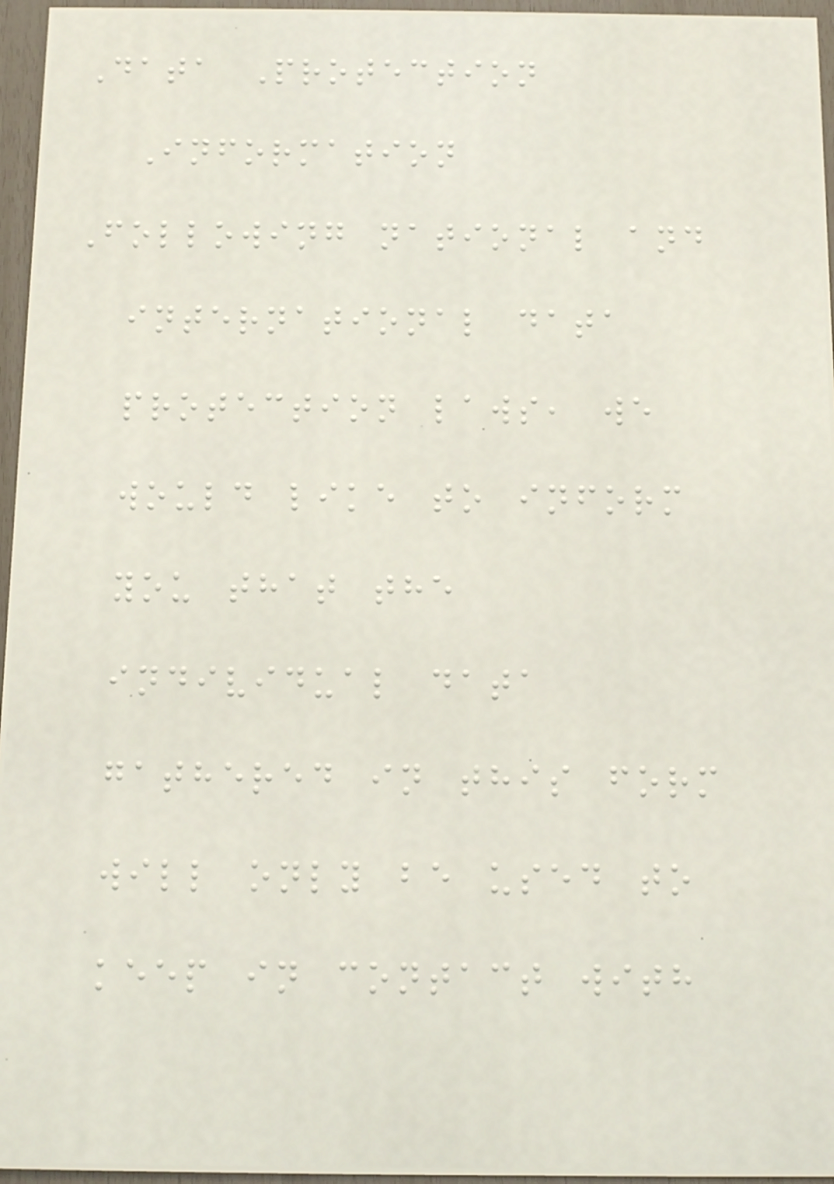Data Protection
Information
Following national and
international data
protection laws, we
would like to inform
you that the
individual data
gathered in this form
will only be used to
keep in contact with
